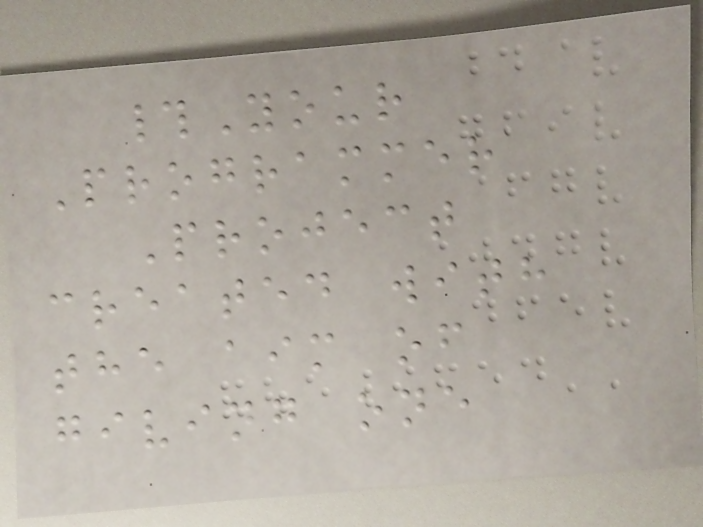#Your
Programmer
Project
created with
the aim of
giving one
